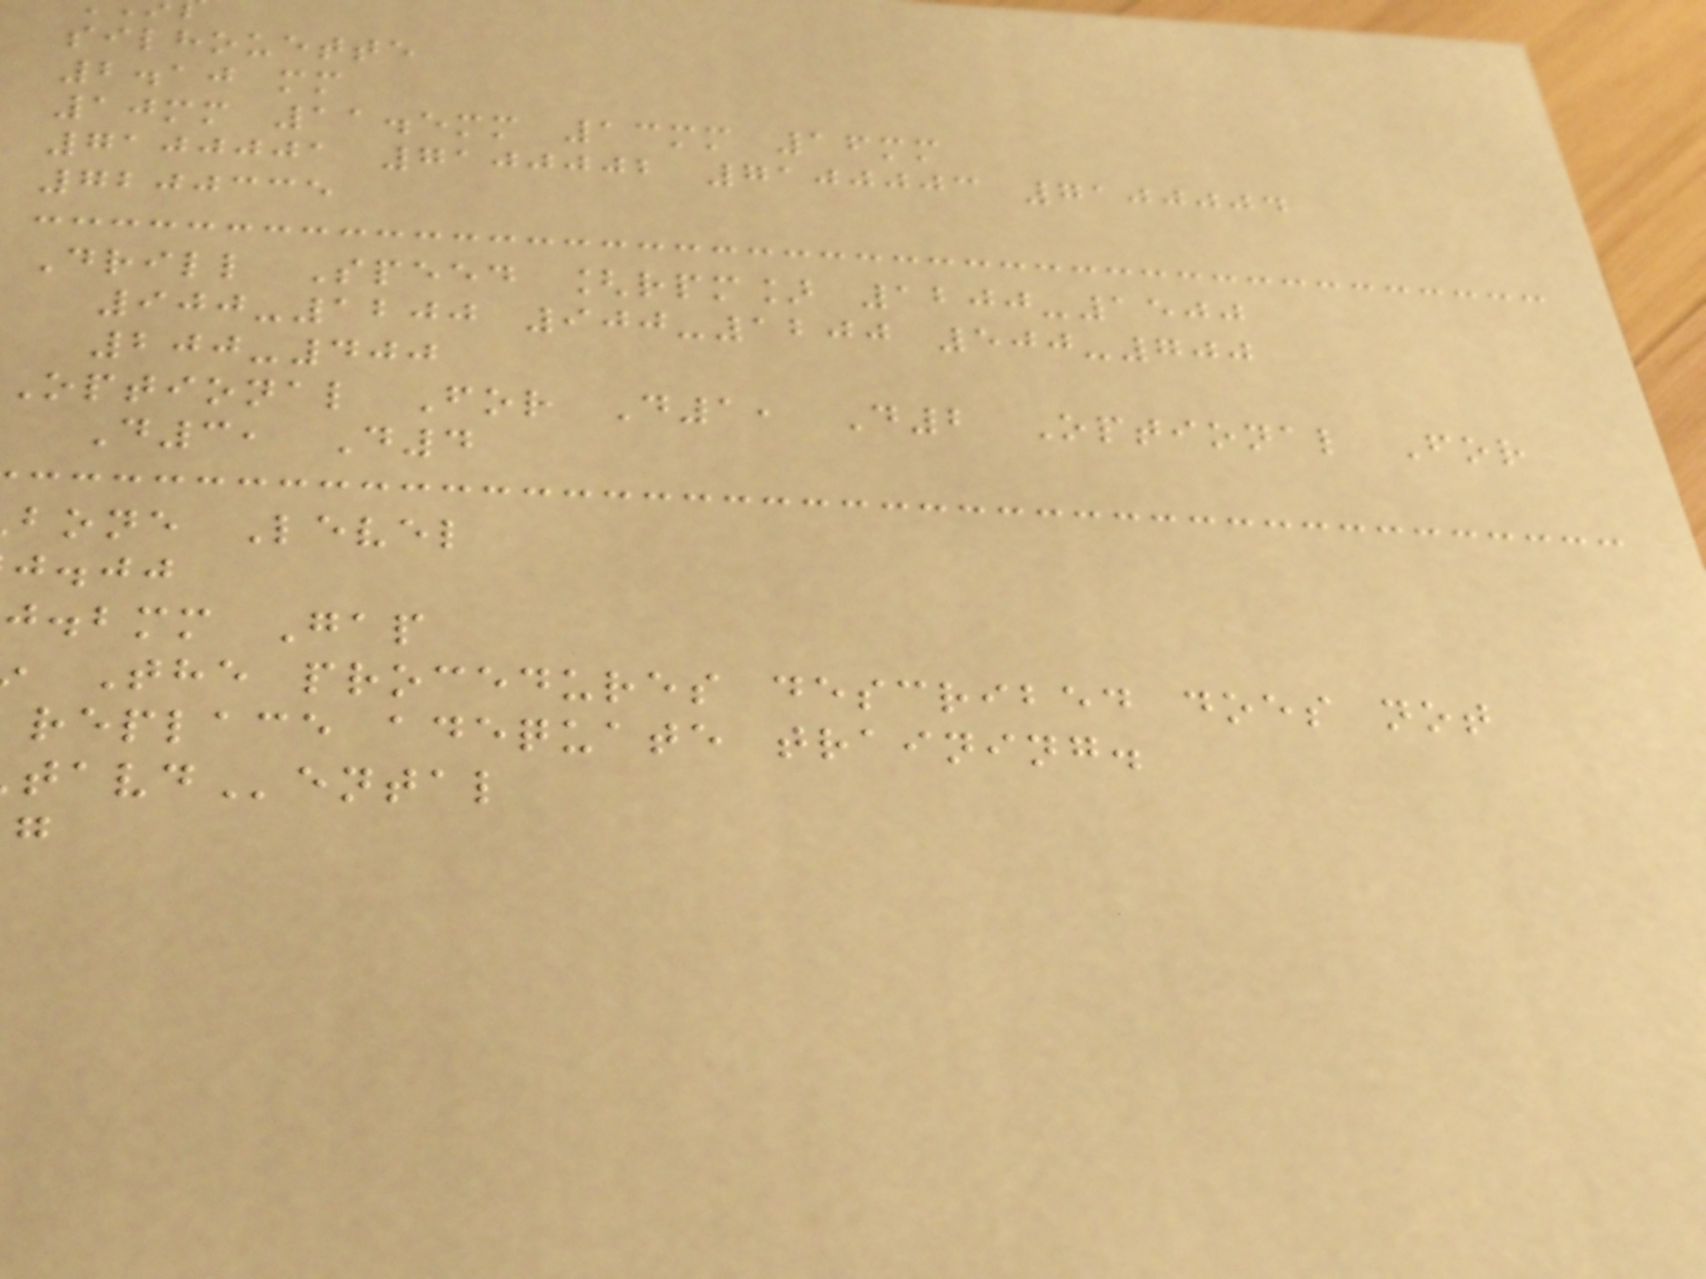silhouette
2.10 mm
10mm 11.5mm 13mm 16mm
7100001 7100002 7100003 7100004
7200335
Drill Speed [rpm] 1200-1500
900-1200 900-1200 500-700
200-400
Optional For D1, D2 Optional For
D3, D4
bone Level
j.jj
j.bmm Gap
The procedures described does not
replace adequate training.
ental
